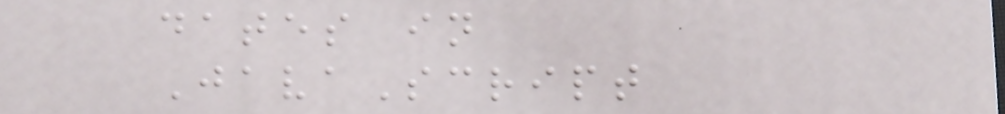dates in
JavaScript
